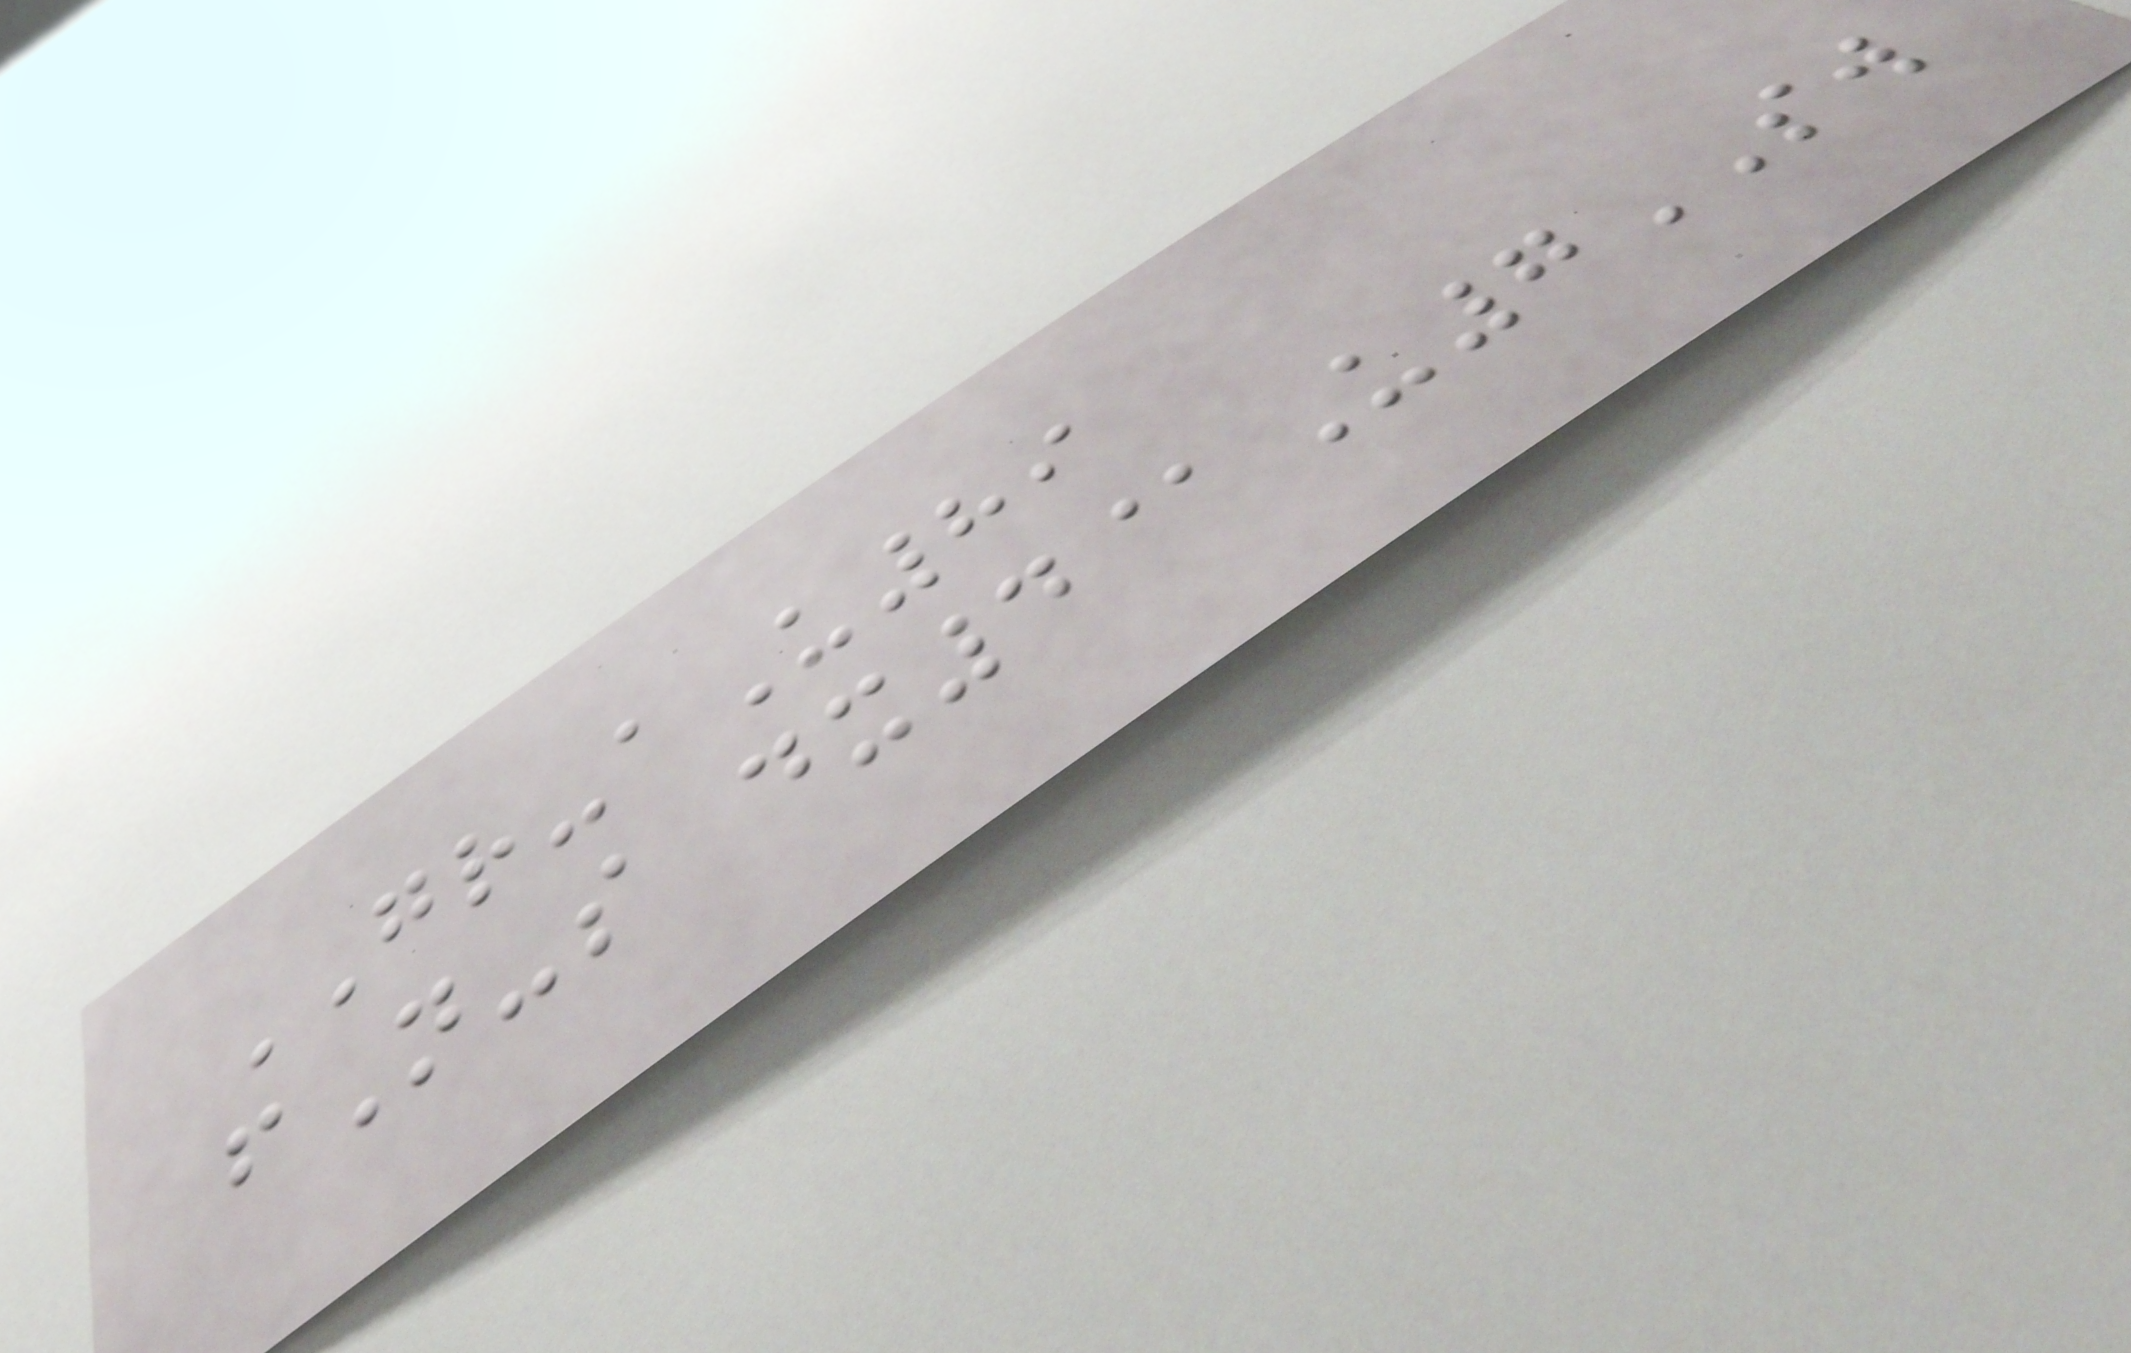GR-aU89
fN-s dx4@U7SW
